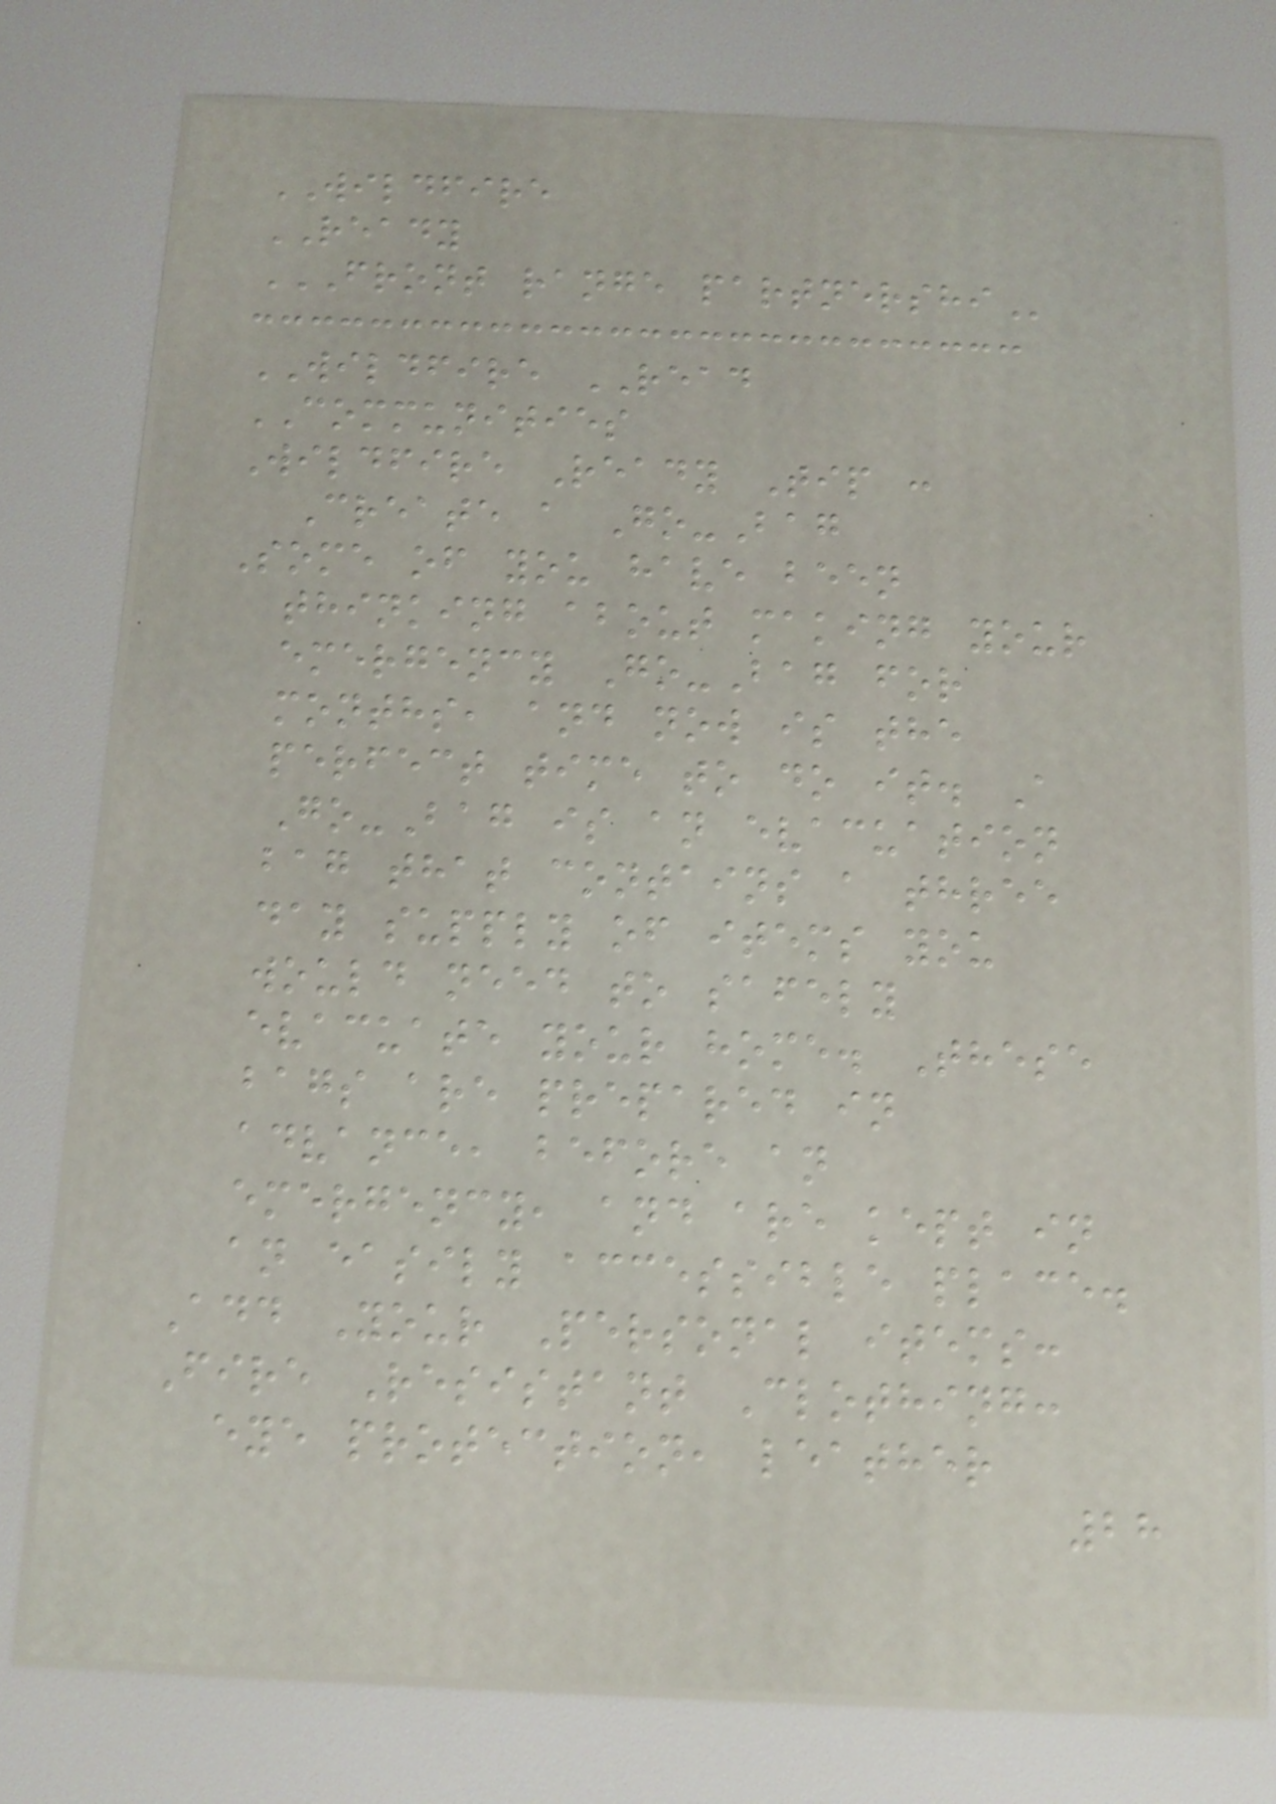WILDFIRE
READY
FRONT RANGE PARTNERSHI
WILDFIRE READ
COMMUNITIES
Wildfire Ready Tip :
Create a Go-Bag
Some of you have been
thinking about making your
emergency Go-Bag for
months, and now is the
perfect time to do it. A
Go-Bag is an evacuation
bag that contains a three
day supply of items you
would need to safely
evacuate your home. These
bags are prepared in
advance, before an
emergency, and are kept in
an easily accessible place.
Add Your Personal items:
Fire Resistant Clothing:
eye protection, leather
28
